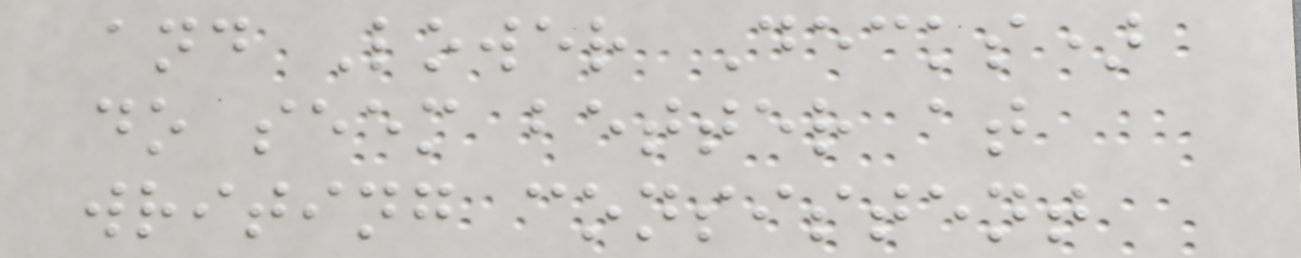and Lower Decks)
do seem better at
writing consistent
